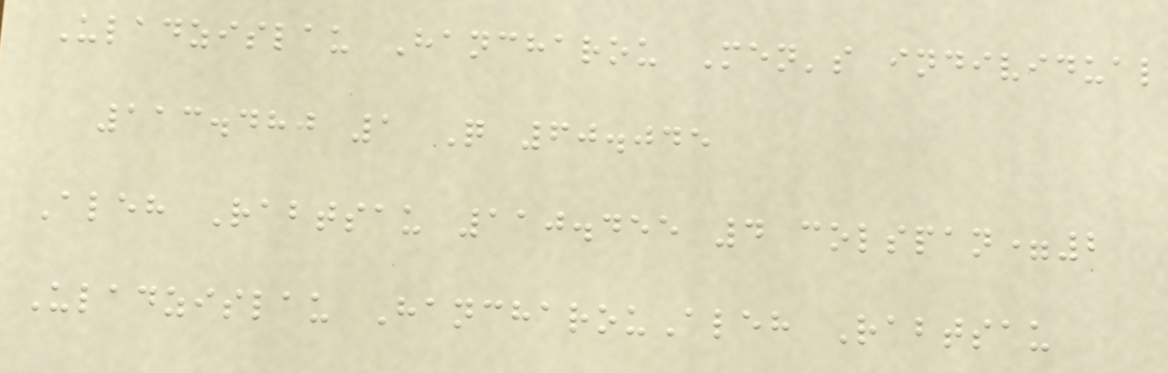Uladzislau Hancharou Men's individual
113.480 1 Q 60.045
Aleh Rabtsau 110.455 4 colspan=2
Uladzislau HancharouAleh Rabtsau
